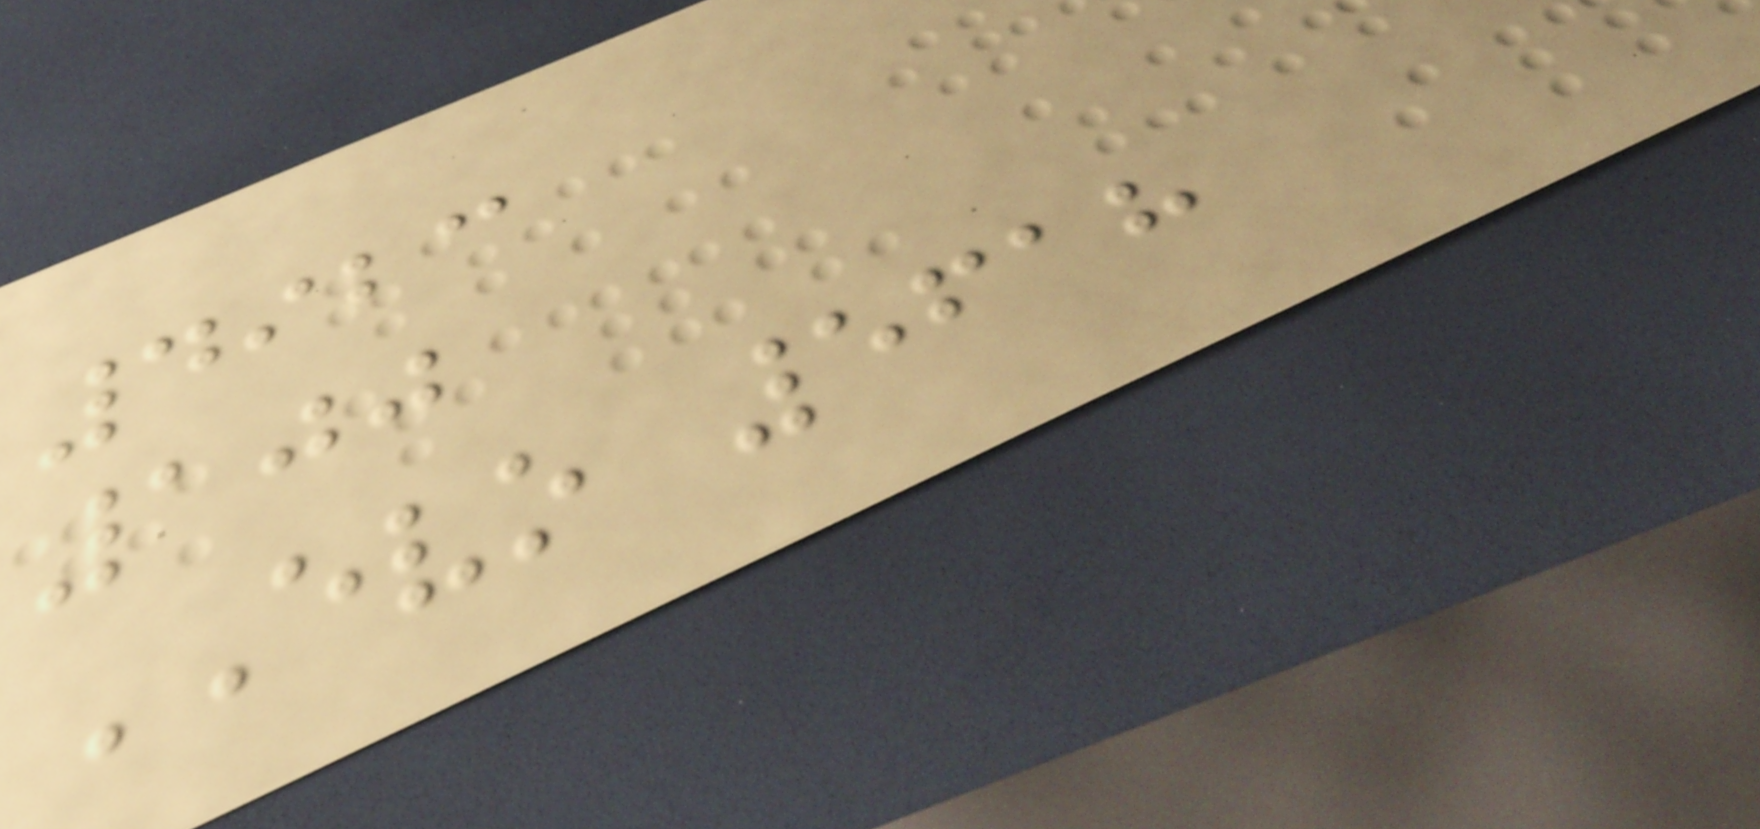4923
100
EVO 5618
